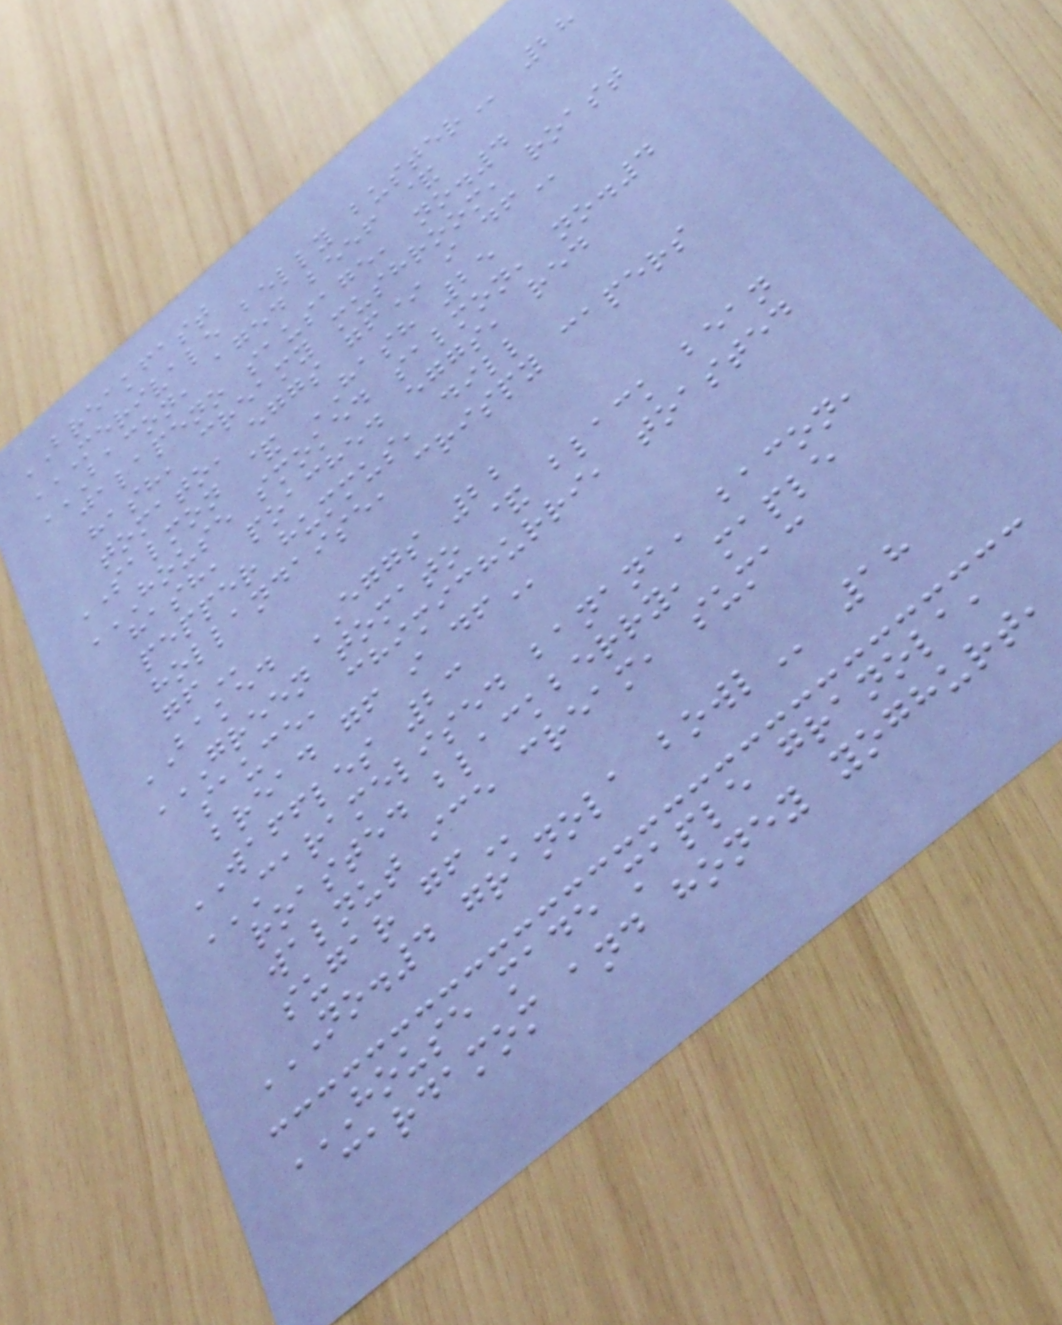BREAKFAST
MERIVALE BELLY BUSTER 28
BACON, AGED BEEF &
JALAPENO SAUSAGE, NO.4
HASH, CREAMY MUSHROOM, ROAST
TOMATO, EGGS GF* I DF
SALMON & HASH 25
HOUSE SMOKED SALMON, NO.4
HASH, POACHED EGGS, RED
PEPPER HUMMUS, DILL
HOLLANDAISE, CRISPY CAPERS
GF
BAKED EGGS 22
GREEN TOMATO & BLACK BEAN
SAUCE, CHIMICHURRI, TOASTED
BREAD GF I DF
WAFFLES 23
CARAMELISED BANANA, BACON,
ROASTED BLACKBERRY, MAPLE
WALNUT ICE CREAM, SUMAC
SUGAR GF
NO.4 GRANOLA BOWL 18
HOUSE MADE MAPLE GRANOLA,
CARDAMOM AND HONEY YOGHURT,
